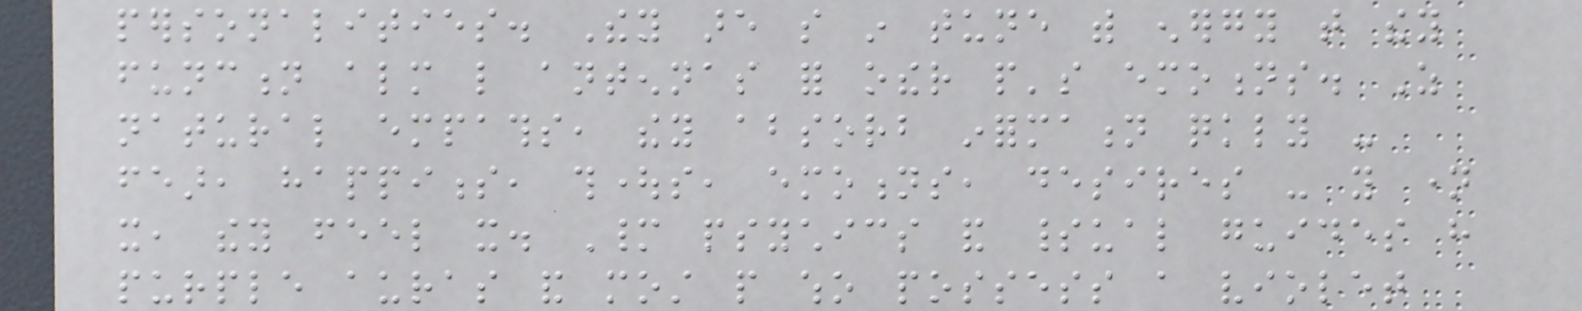personalities. They are so in tune with energy that they
function almost like antennas for other people's emotions. As
natural empaths, they absorb information quickly -
fear, happiness, thoughts, emotions, desires - you name
it, they feel it. Many psychics and spiritual guides have
purple auras and most people who possess a violet
